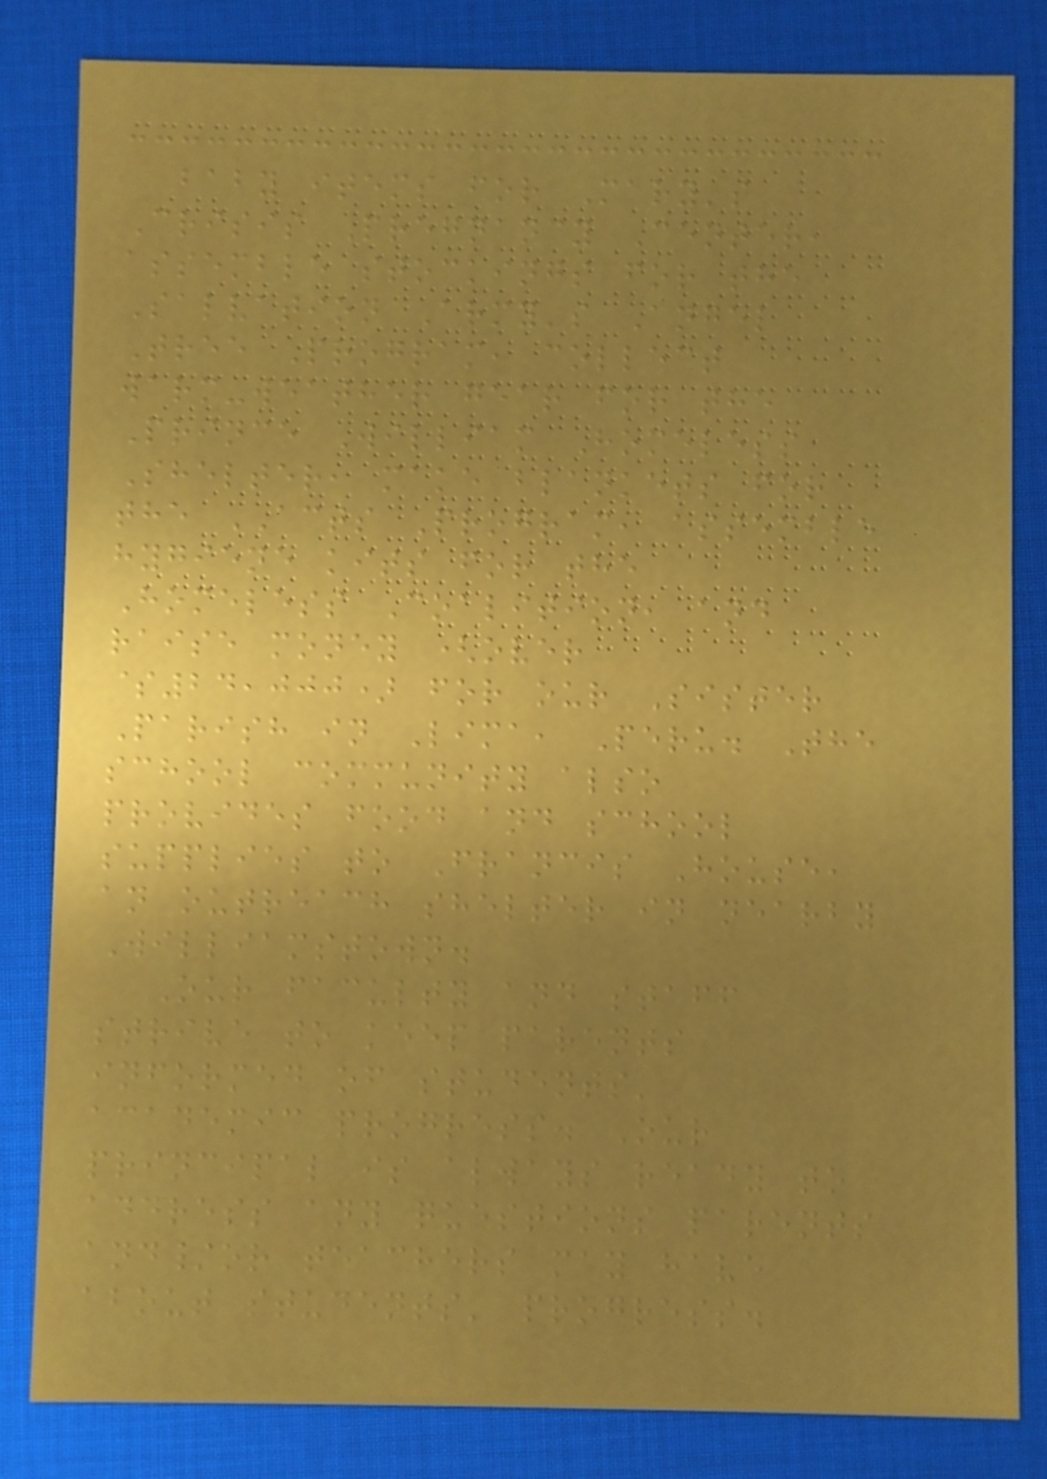baby items for Mary's
Crisis Pregnancy Center,
assemble stockings for the
Salvation Army's Angel
Tree Program, collect
warm-weather gear for the
Prince William Homeless
Shelter, make blankets for
the ACTS Program, assemble
hygiene kits for the
Homeless Coalition, and
raise money (over
$24,000) for our Sister
Parish in Lima, Peru. The
school community also
provides food and school
supplies to Francis House,
an outreach shelter in nearby
Williamstown.
Our faculty and staff
strive to keep parents
informed of students'
academic progress. Our
principal is always ready to
address any questions parents
and/or teachers may have
about students' progress.
